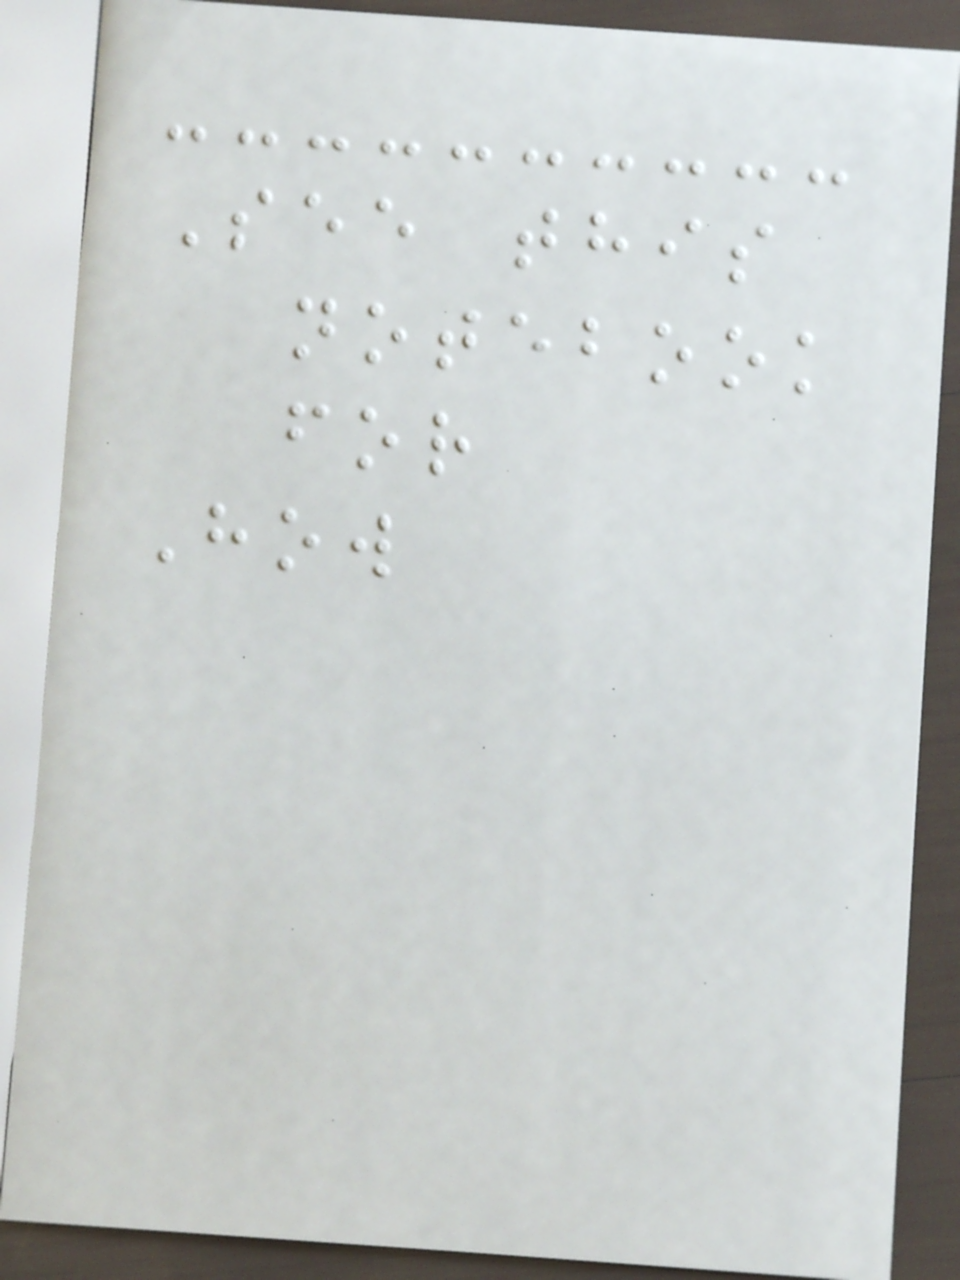See this
notebook
for
How
